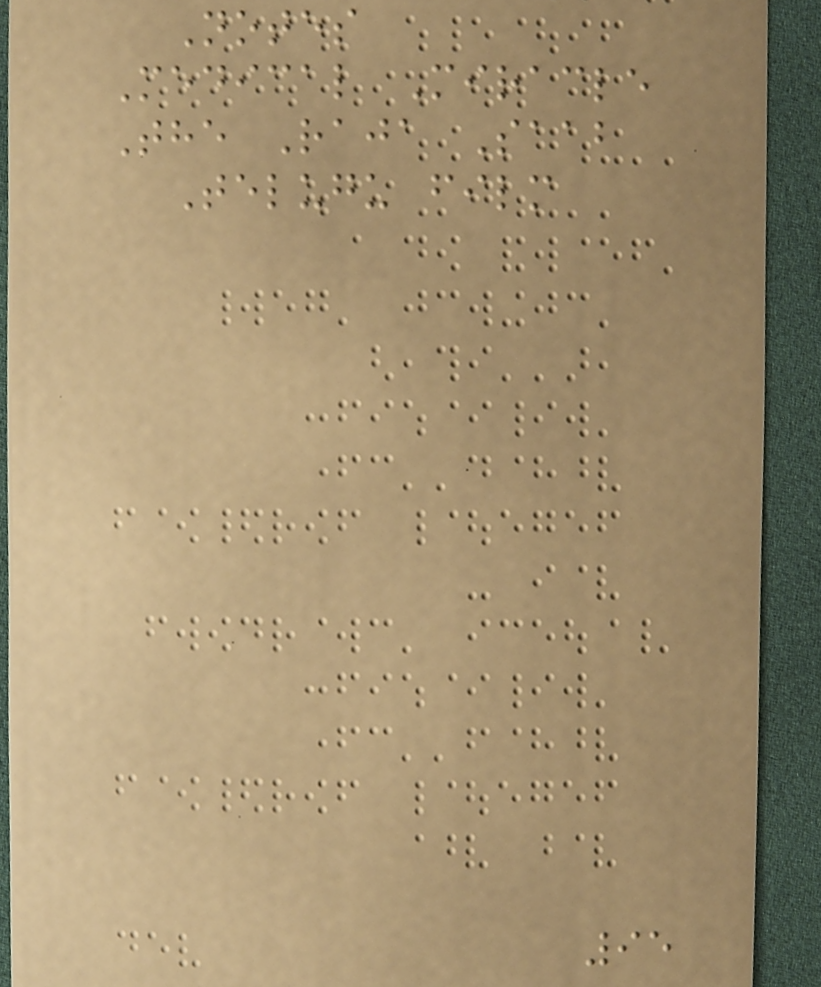Notes
Medical Miracle
The Raja Saab
Telugu film
95
